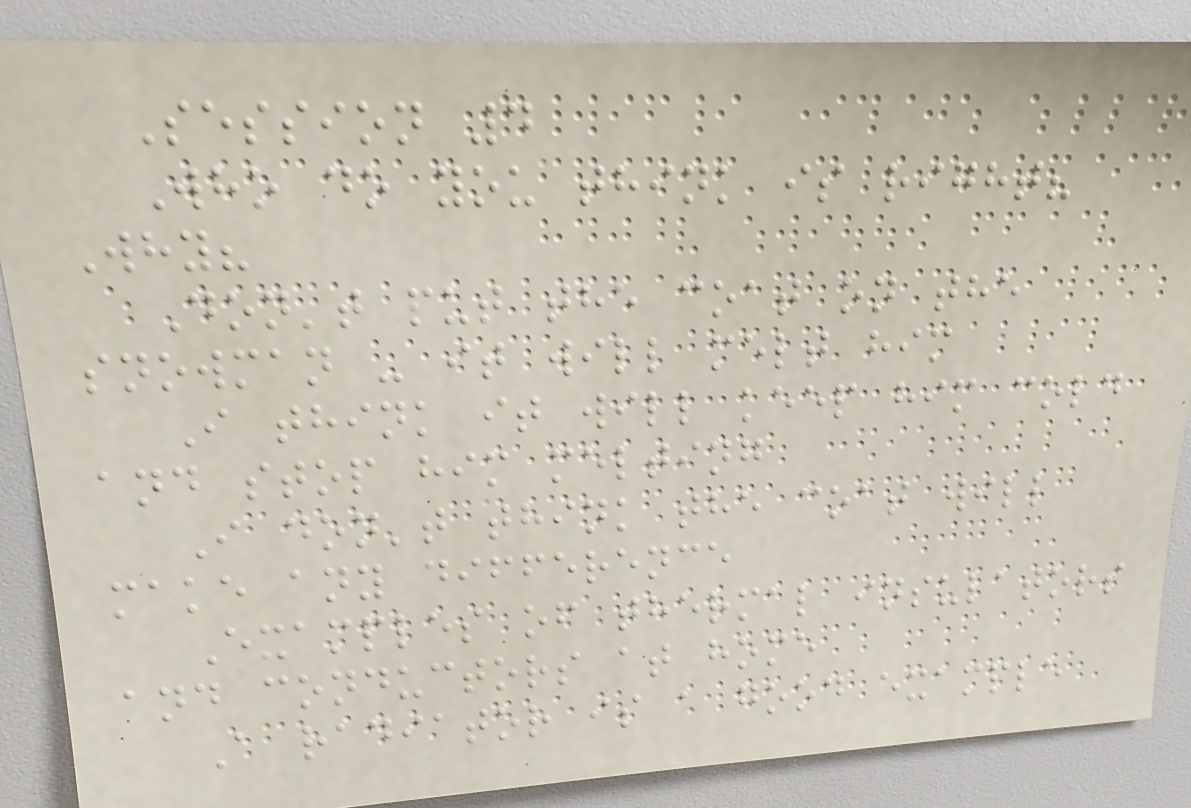Session 4
Who do you think is right?
Why?
Don't put the coat on the
snowman - it will melt him
I think it will keep him cold
and stop him melting
I don't think the coat will
make any difference
Examples of thermal insulators
and conductors at home
A radiator is a good example
